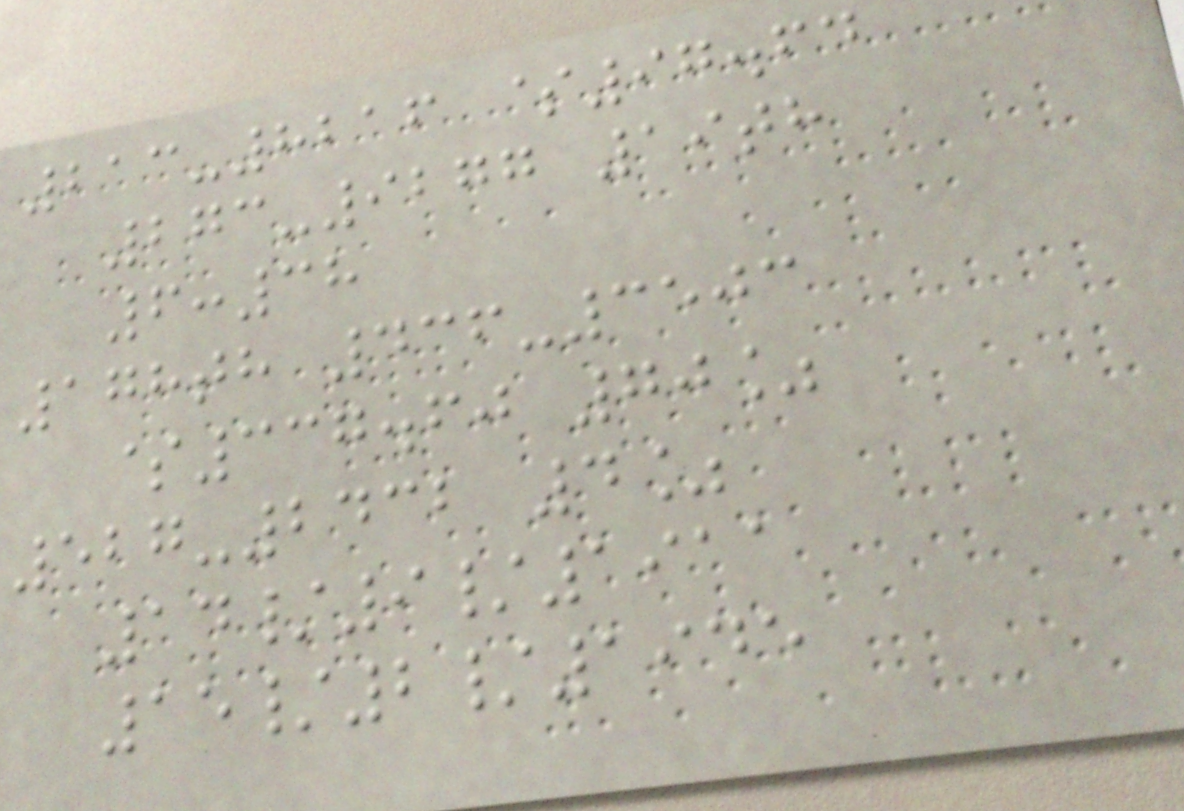213-8216 $97.64
273-9277 19th
6:38
178th 436-3503
$337.60 70%
527-2432 4%
14/9/1911
15/2/1945
